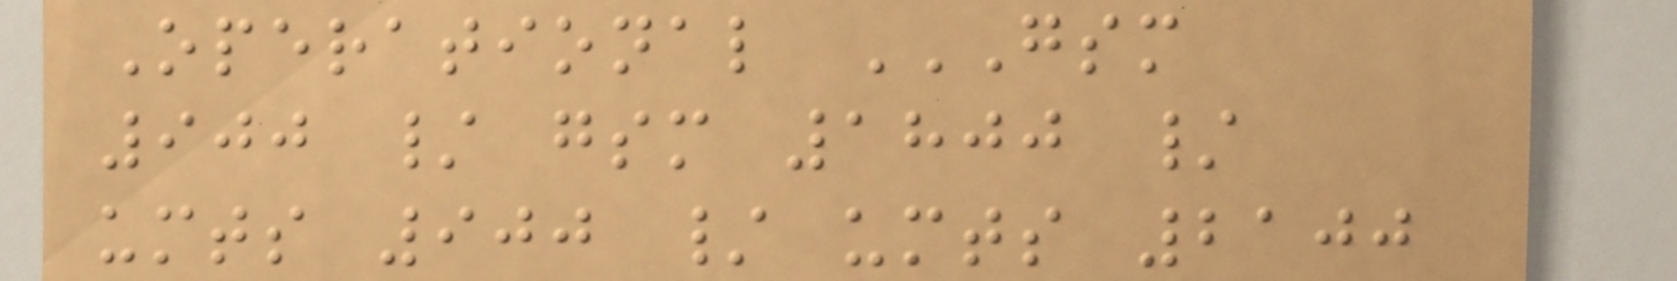Operational GSM
900 / GSM 1800 /
UMTS 900 / UMTS 2100
